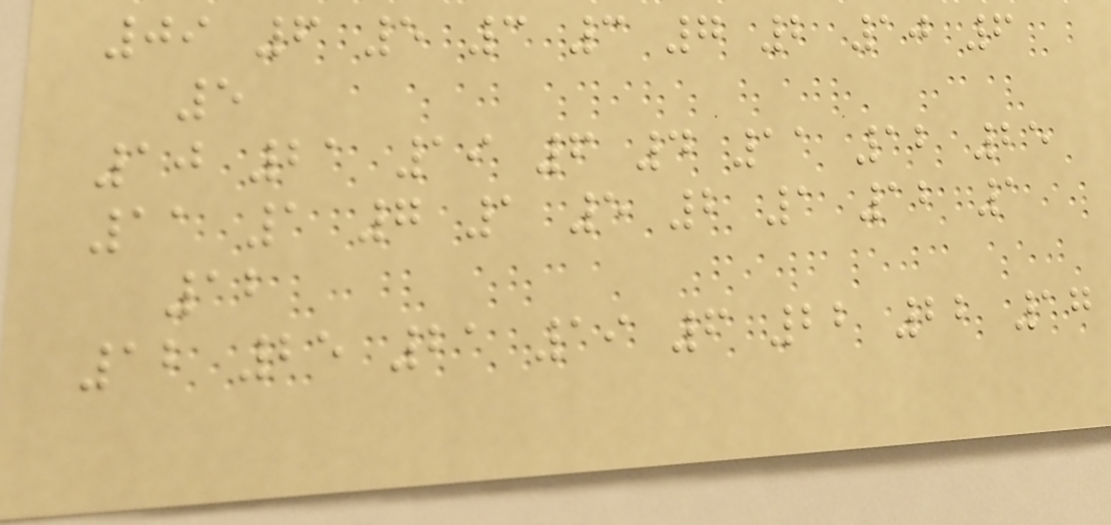09 6 5 3 3 7 2 10 6
5
10 21 19 6 4 11 12 25
11 1 7 1 5 2 1 12 1
12
12 25 21 19 6 22 22 17
